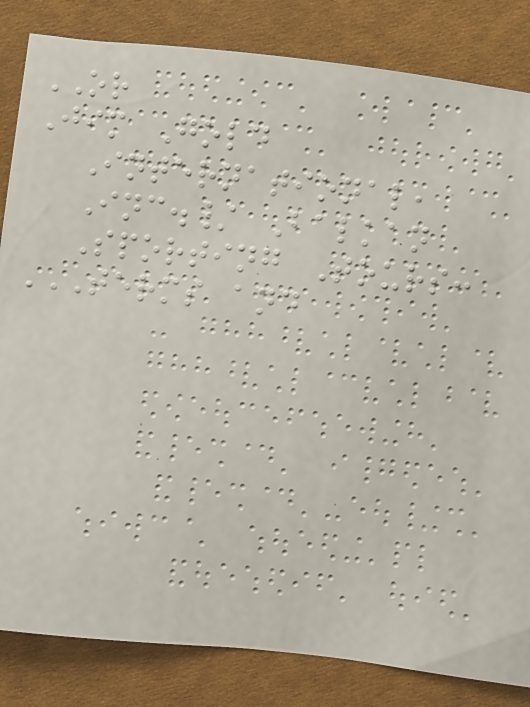OR
Jim Gold
International,
Inc./ Balkan
Sporting Tours:
TERMS AND
